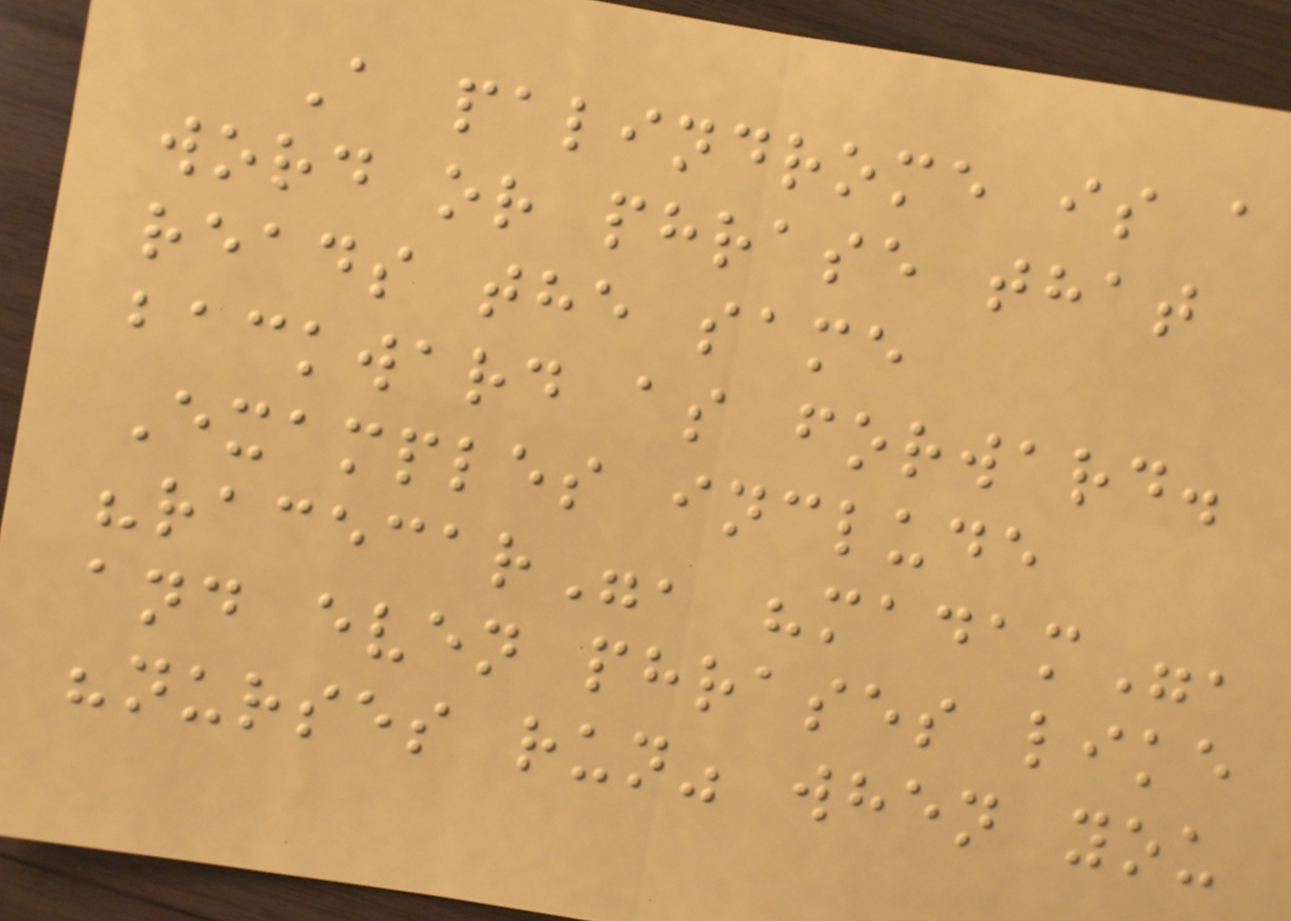A palindrome is a
word or phrase that
reads the same
backward as forward.
Examples include
"racecar", "madam",
and even phrases like
"nurses run" when you
